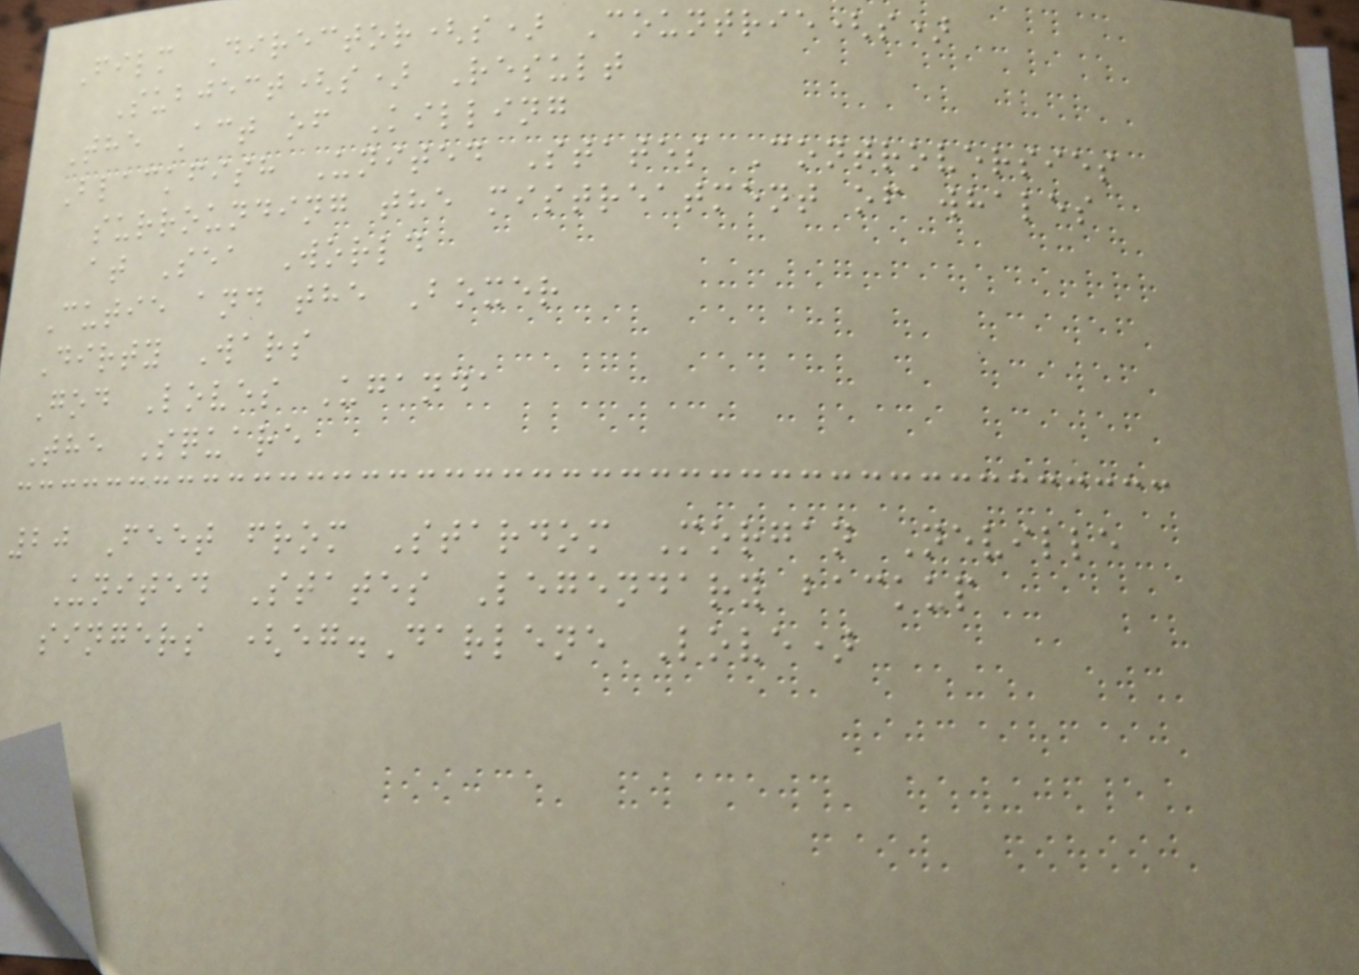Film Director(s) Countrie(s)
Subject(s) Result
The Act of Killing
Blackfish United States Controversies
surrounding the mistreatment of whales
at Sea World
Cutie and the Boxer
Dirty Wars
God Loves Uganda
The Square
20 Feet from Stardom Morgan Neville
United States Legendary backup
singers (eg.Darlene Love)
